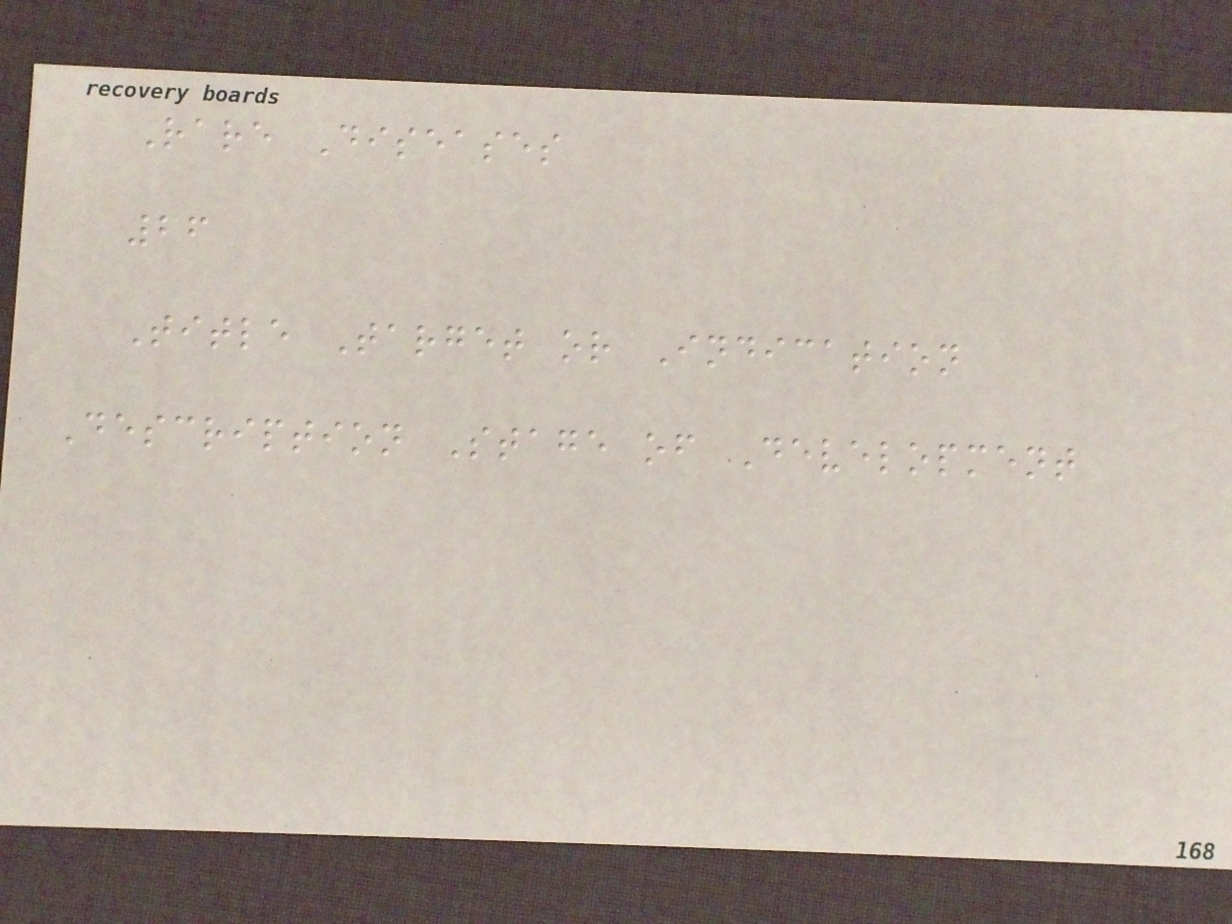Rare Diseases
26
Title Target or Indication
Description Stage of Development
